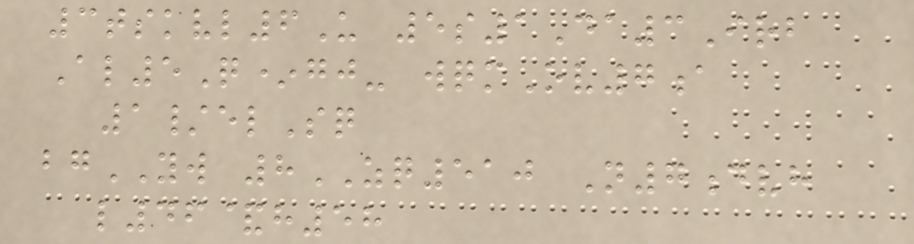3tskvl6U 5s1Da3Irb
Al5Q*gj- wqmOv7a
1/elSq
bgYW 8ZQ510 N7dvh
l46&h58
